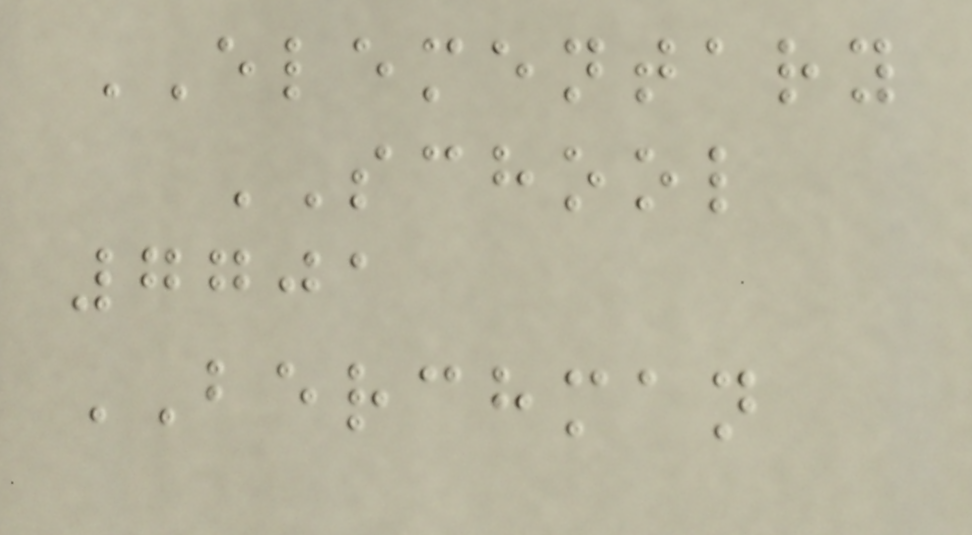ELEMENTARY
SCHOOL
7701
BERCHMAN
